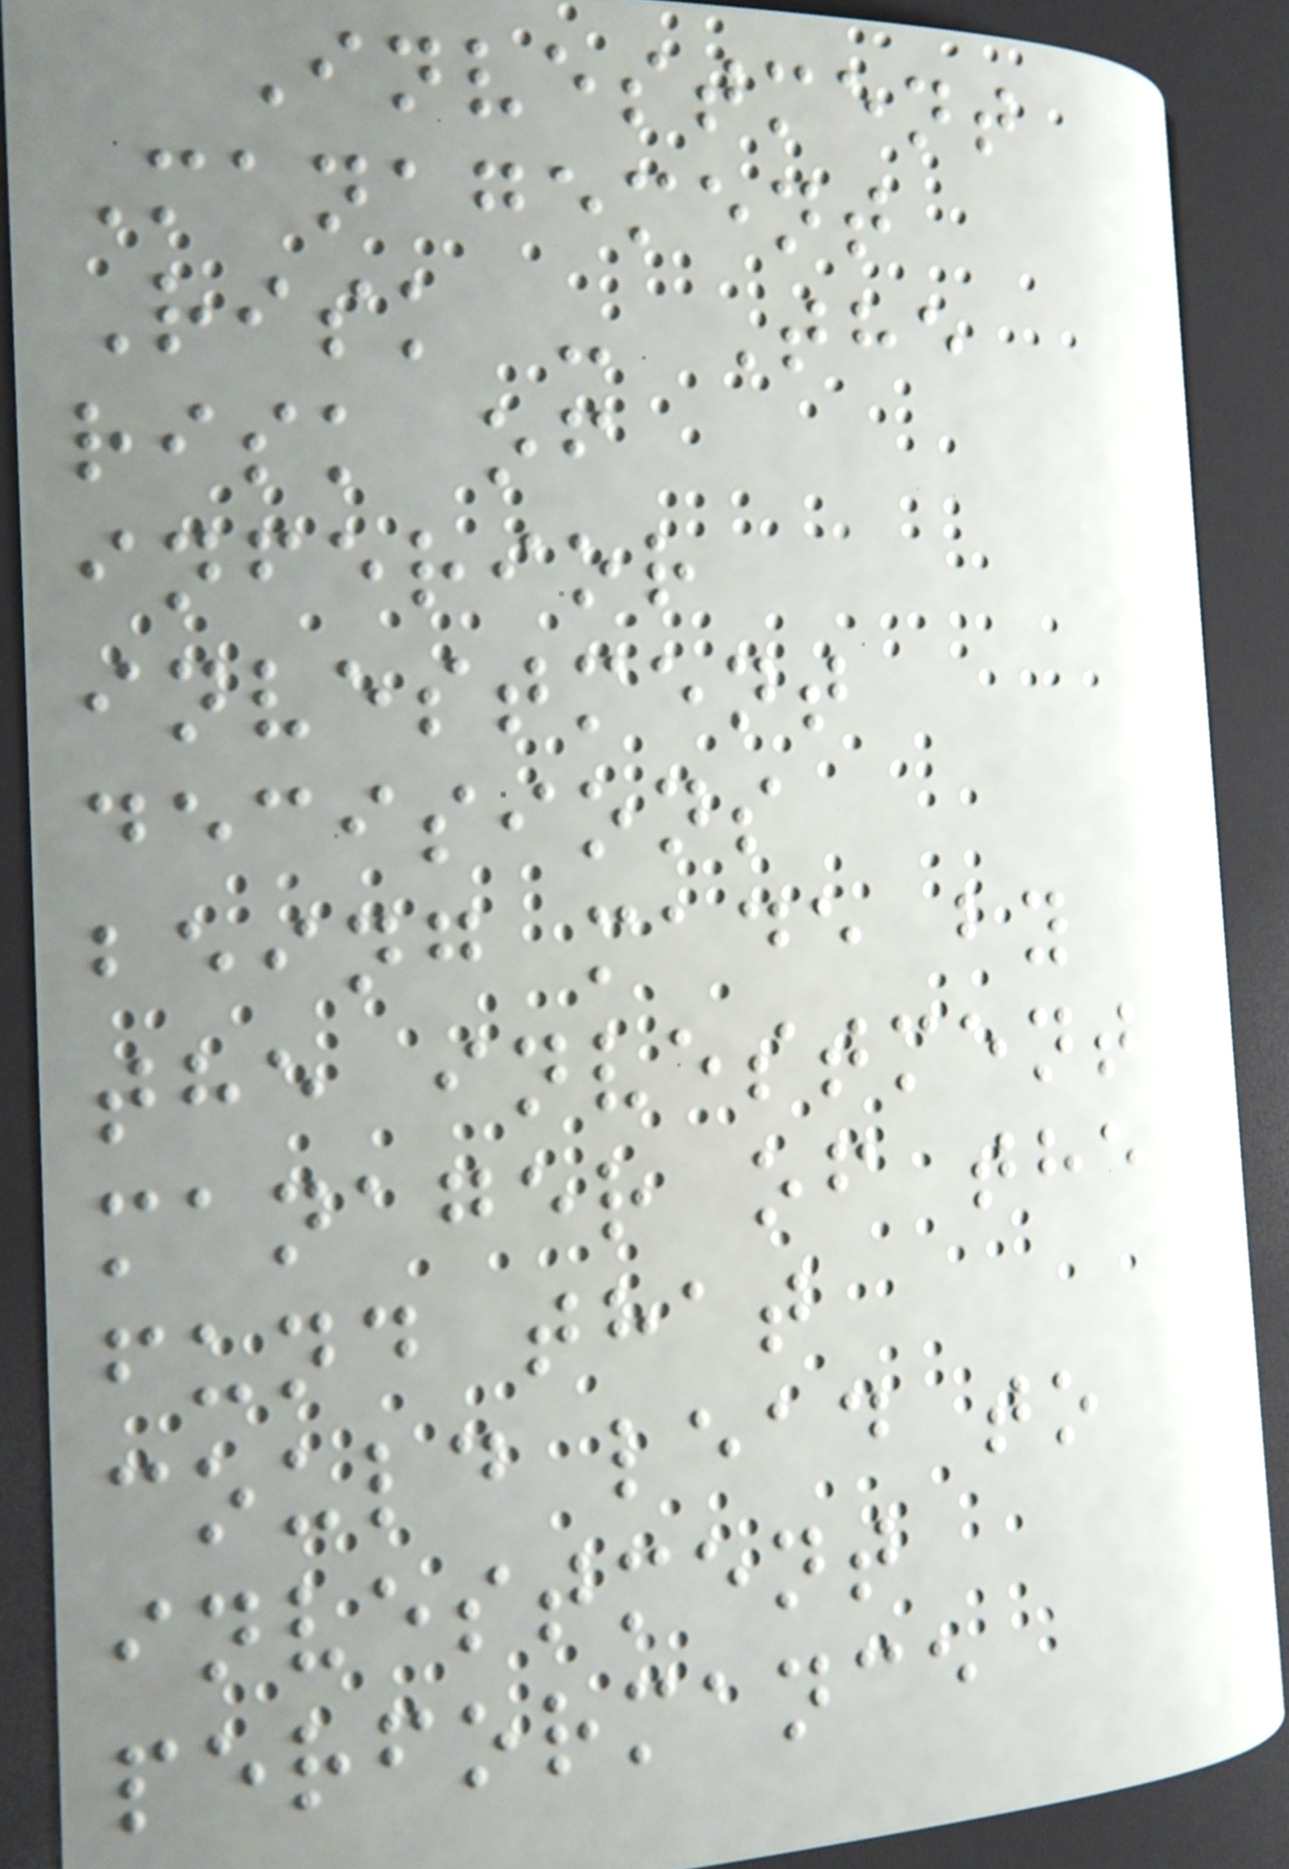Investment
Management
Risk - The
risk of
inferior
investment
decisions
being made by
the investment
manager of the
fund that
could lead to
investment
performance
